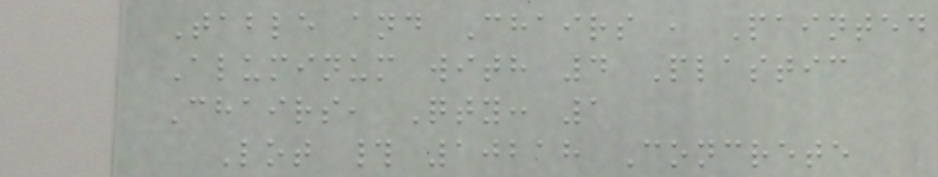Table and Chairs , Painted
Aluminum with 4 Plastic
Chairs, Qty: 1
Lot # 10218 Concrete
